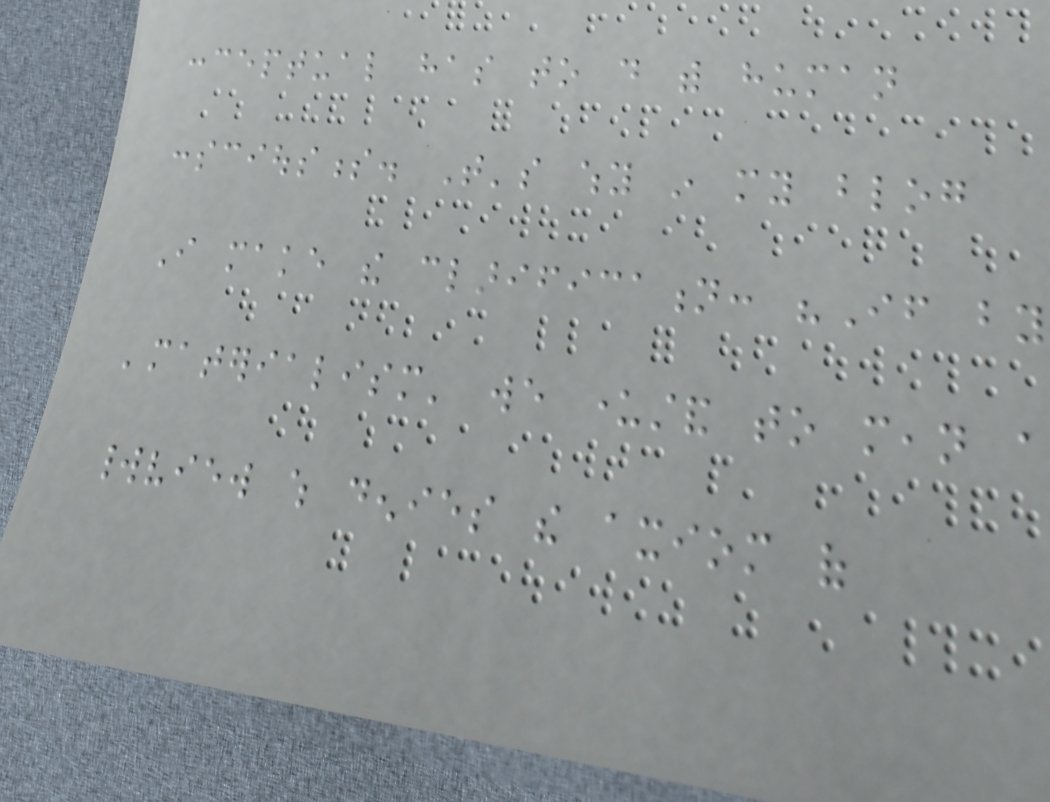conceptual has to do with human
consciousness. That's why in my blog
I make the clarification: "If by
'materialism' we understand to mean a
worldview which denies the axiom of
